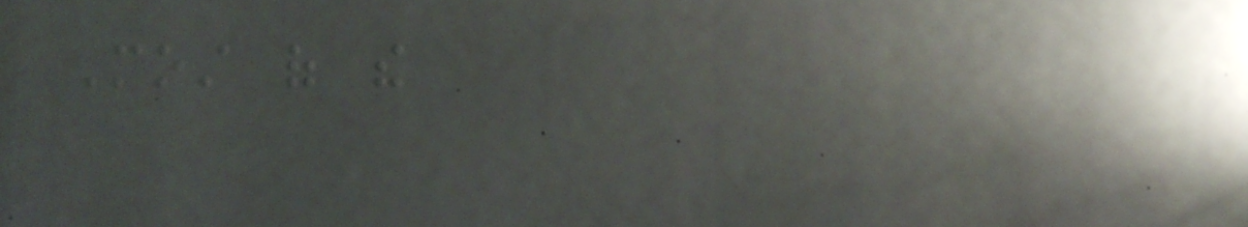Most of the
